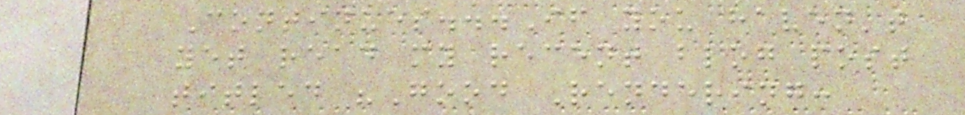Continues...If you haven't
yet read my recent blog post
titled "Good Rendering:
